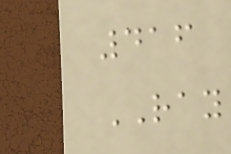416
RAY
